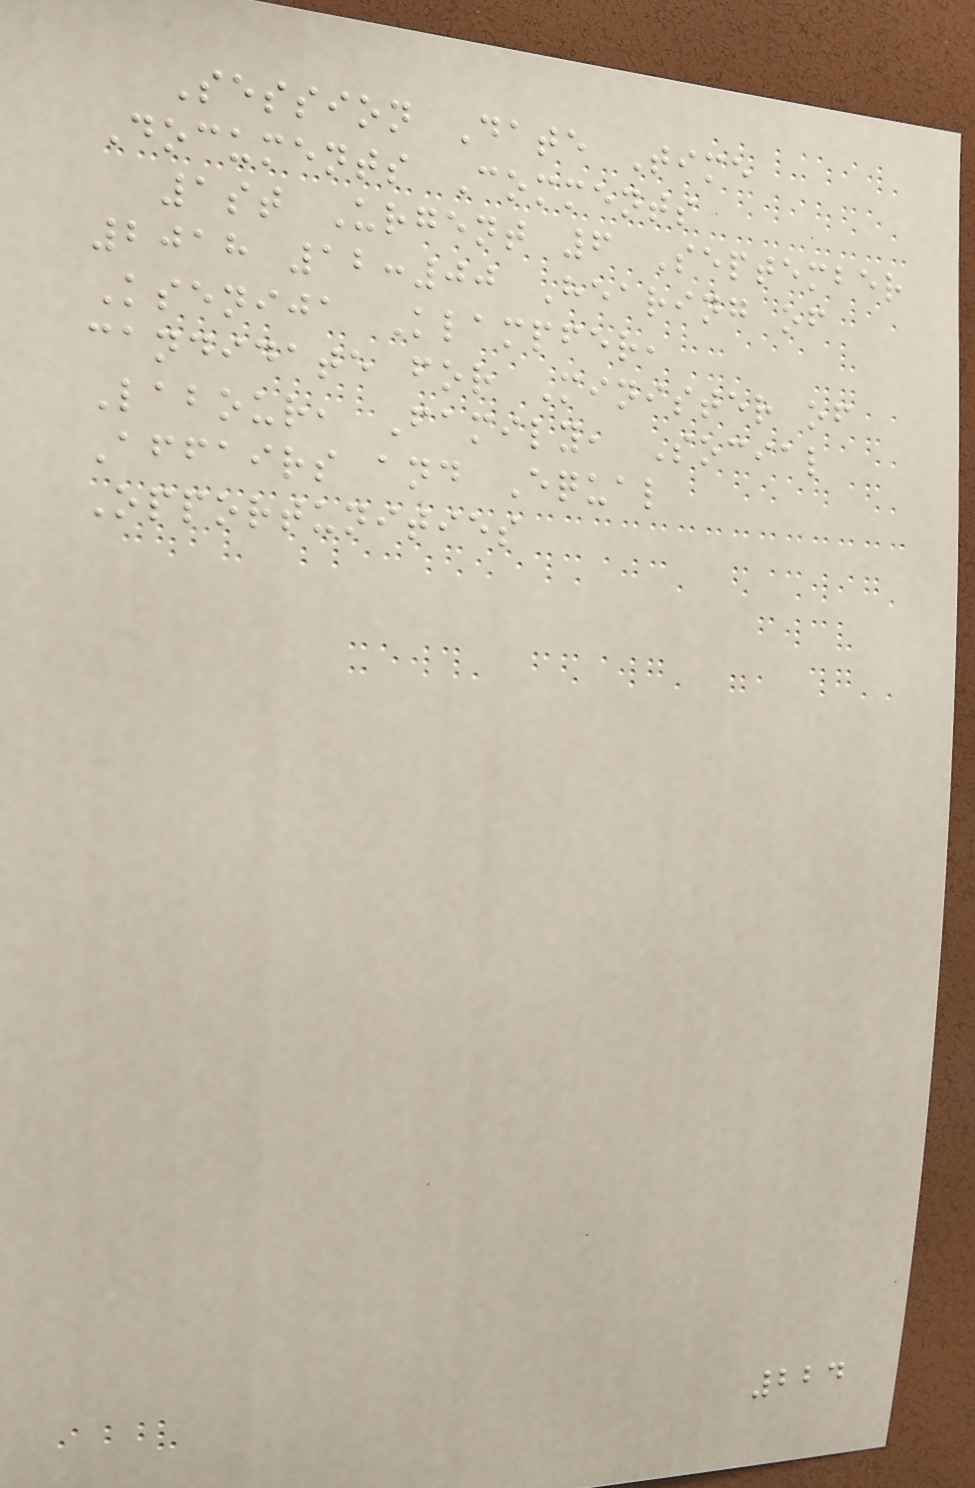Session Date Time
Documents Comments
1st Urgent 6 September
2018 12:00 Hearing of
Ksenija Klampfer,
candidate for Minister of
Labour, Family, Social
Affairs and Equal
Opportunities
224
